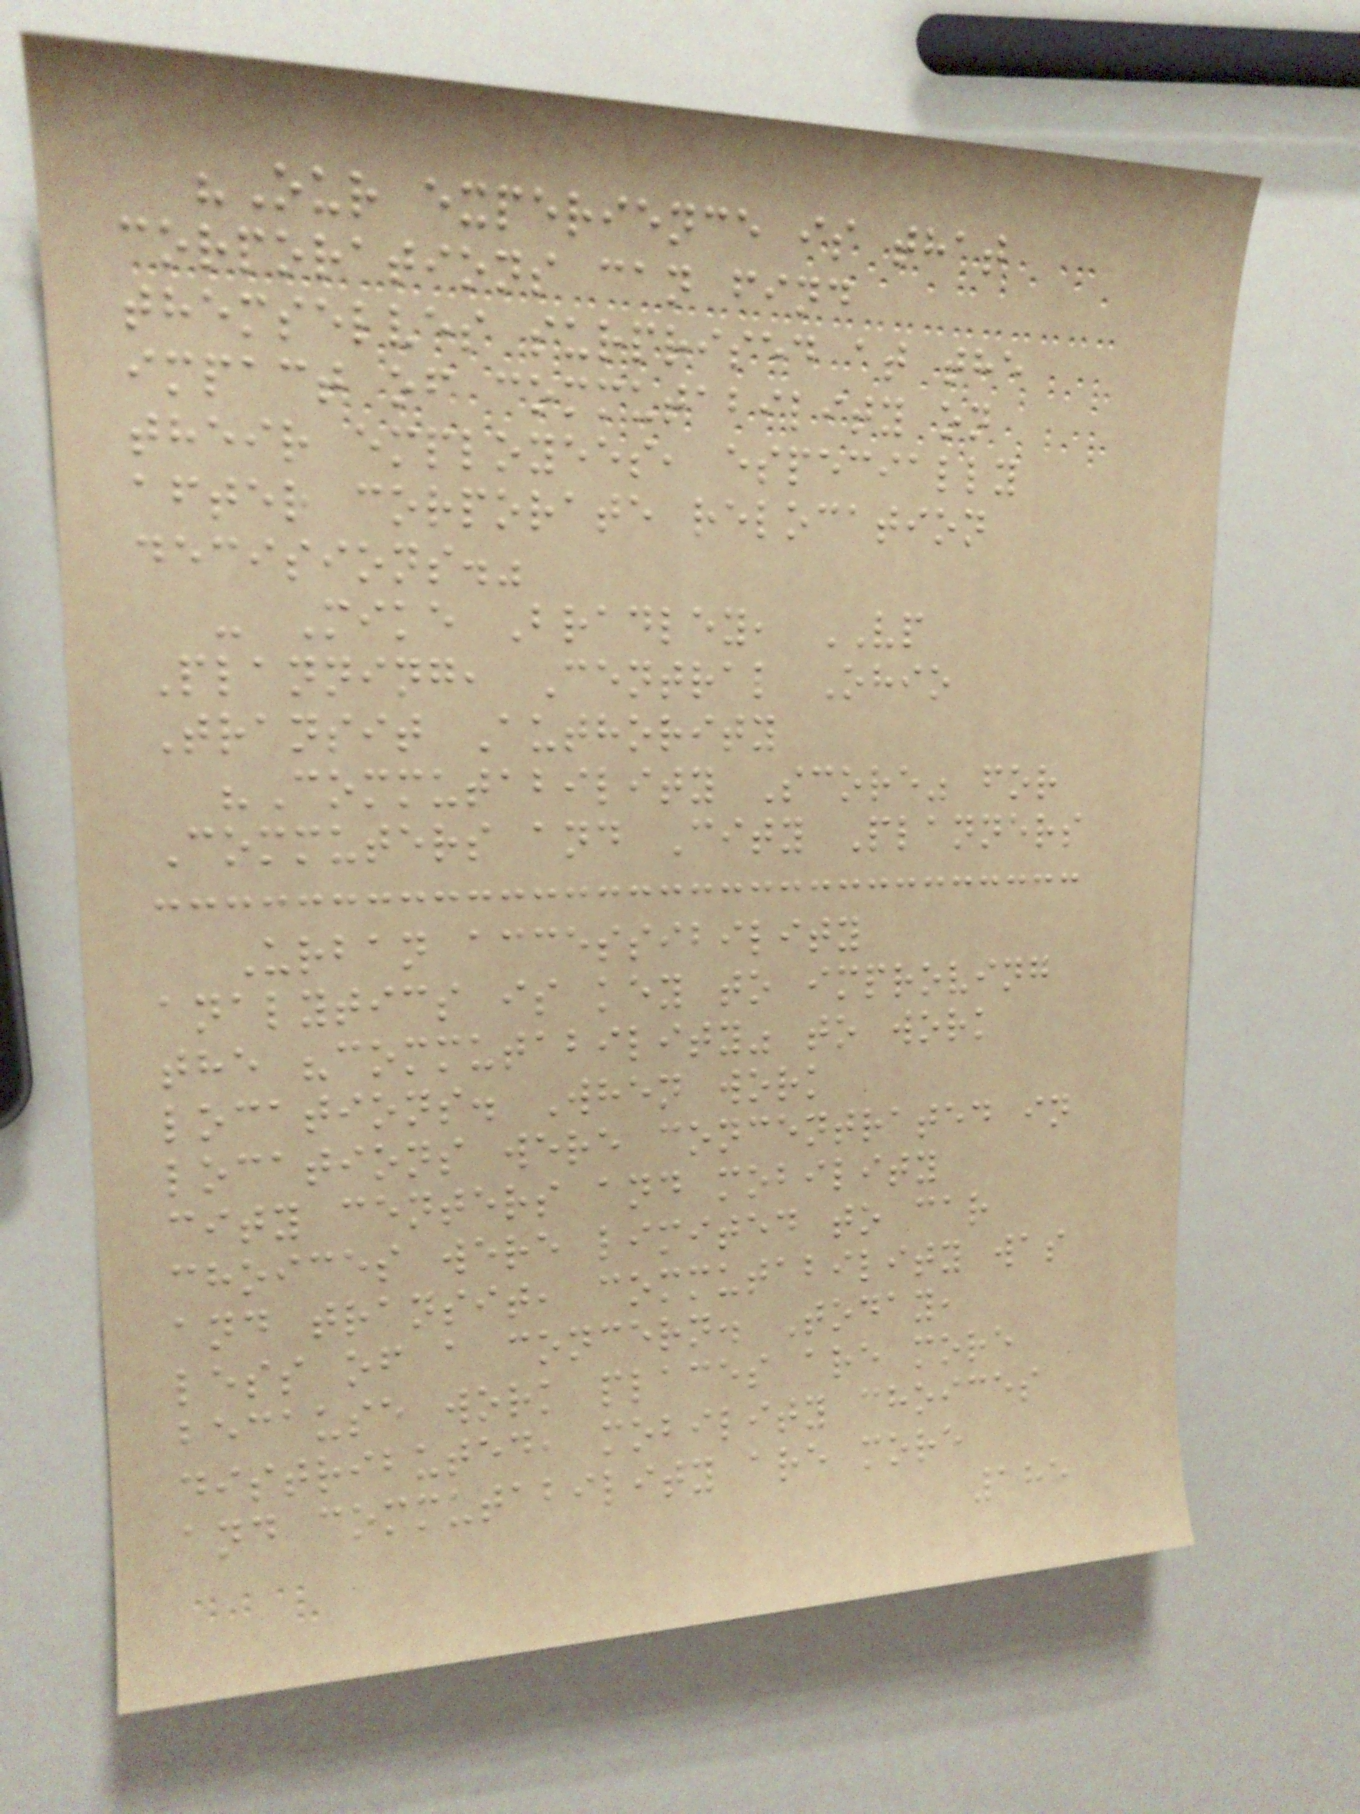"Our experience is that
corporations can find
themselves surprised at the
impact of commutability on
their employees, especially
after corporate relocation
decisions."
- Mike Bradley, VP
Planning, Central Ohio
Transit Authority
"Commutability Score" for
Commuters and City Planners
Urban accessibility
analytics is key to improving
the "commutability" to work
locations. When work
locations were concentrated in
city centers and mobility
choices were limited to car
and transit, commutability was
less of a concern. Today,
because work places are more
distributed, mobility choices
and commutability are more
185
